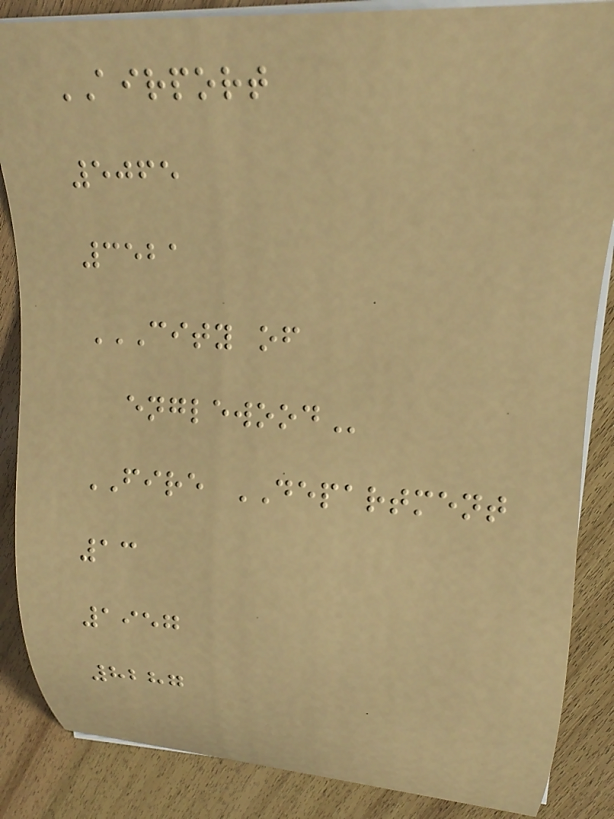AIRPORT
5065
3521
CITY OF
ENGLEWOOD
FIRE DEPARTMENT
13
1957
8287
